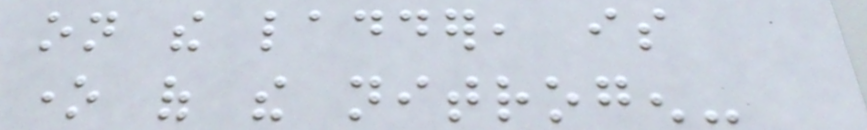on the ladder, is
one of the nitrogen-
